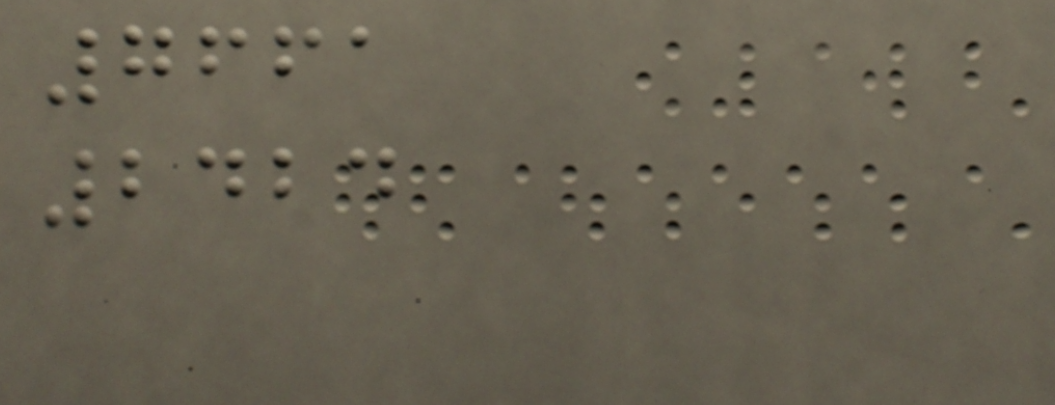7661
2424
